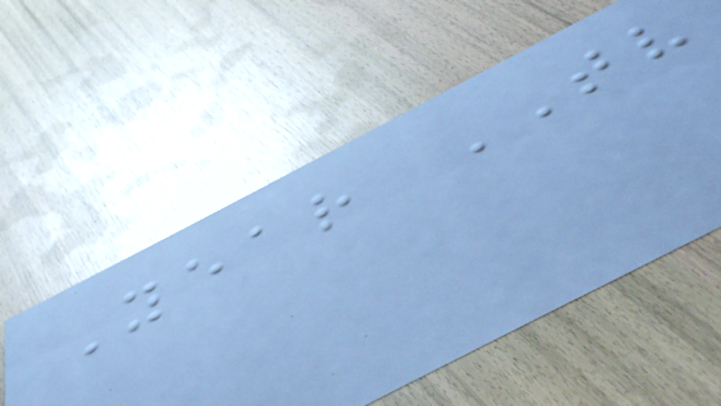Year TV
